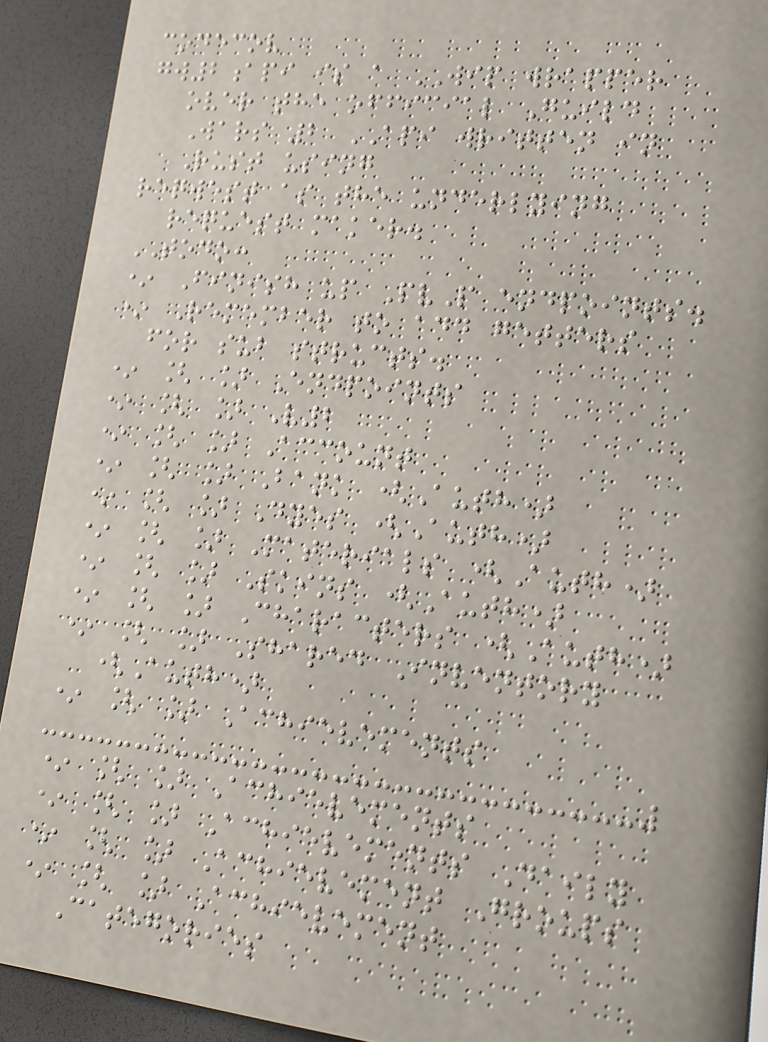codecov
gw2api is a WIP wrapper
over the official Guild
Wars 2 API written in
Rust using
reqwest as the underlying
request maker.
TODO:
* Finish up PvP endpoints.
* Remember to add getters
for sub structs.
* [ ] Endpoints
* [ ] V2
* [ ] Account
* [ ] Bank (Auth)
* [ ] Dyes (Auth)
* [ ] Materials (Auth)
* [ ] Skins (Auth)
* [ ] Characters (Auth)
* [ ] Shared Inventory
(Auth)
* [ ] Achievements
* [ ] Achievements
* [ ] Achievements Daily
* [ ] Achievement Groups
* [ ] Achievement
Categories
